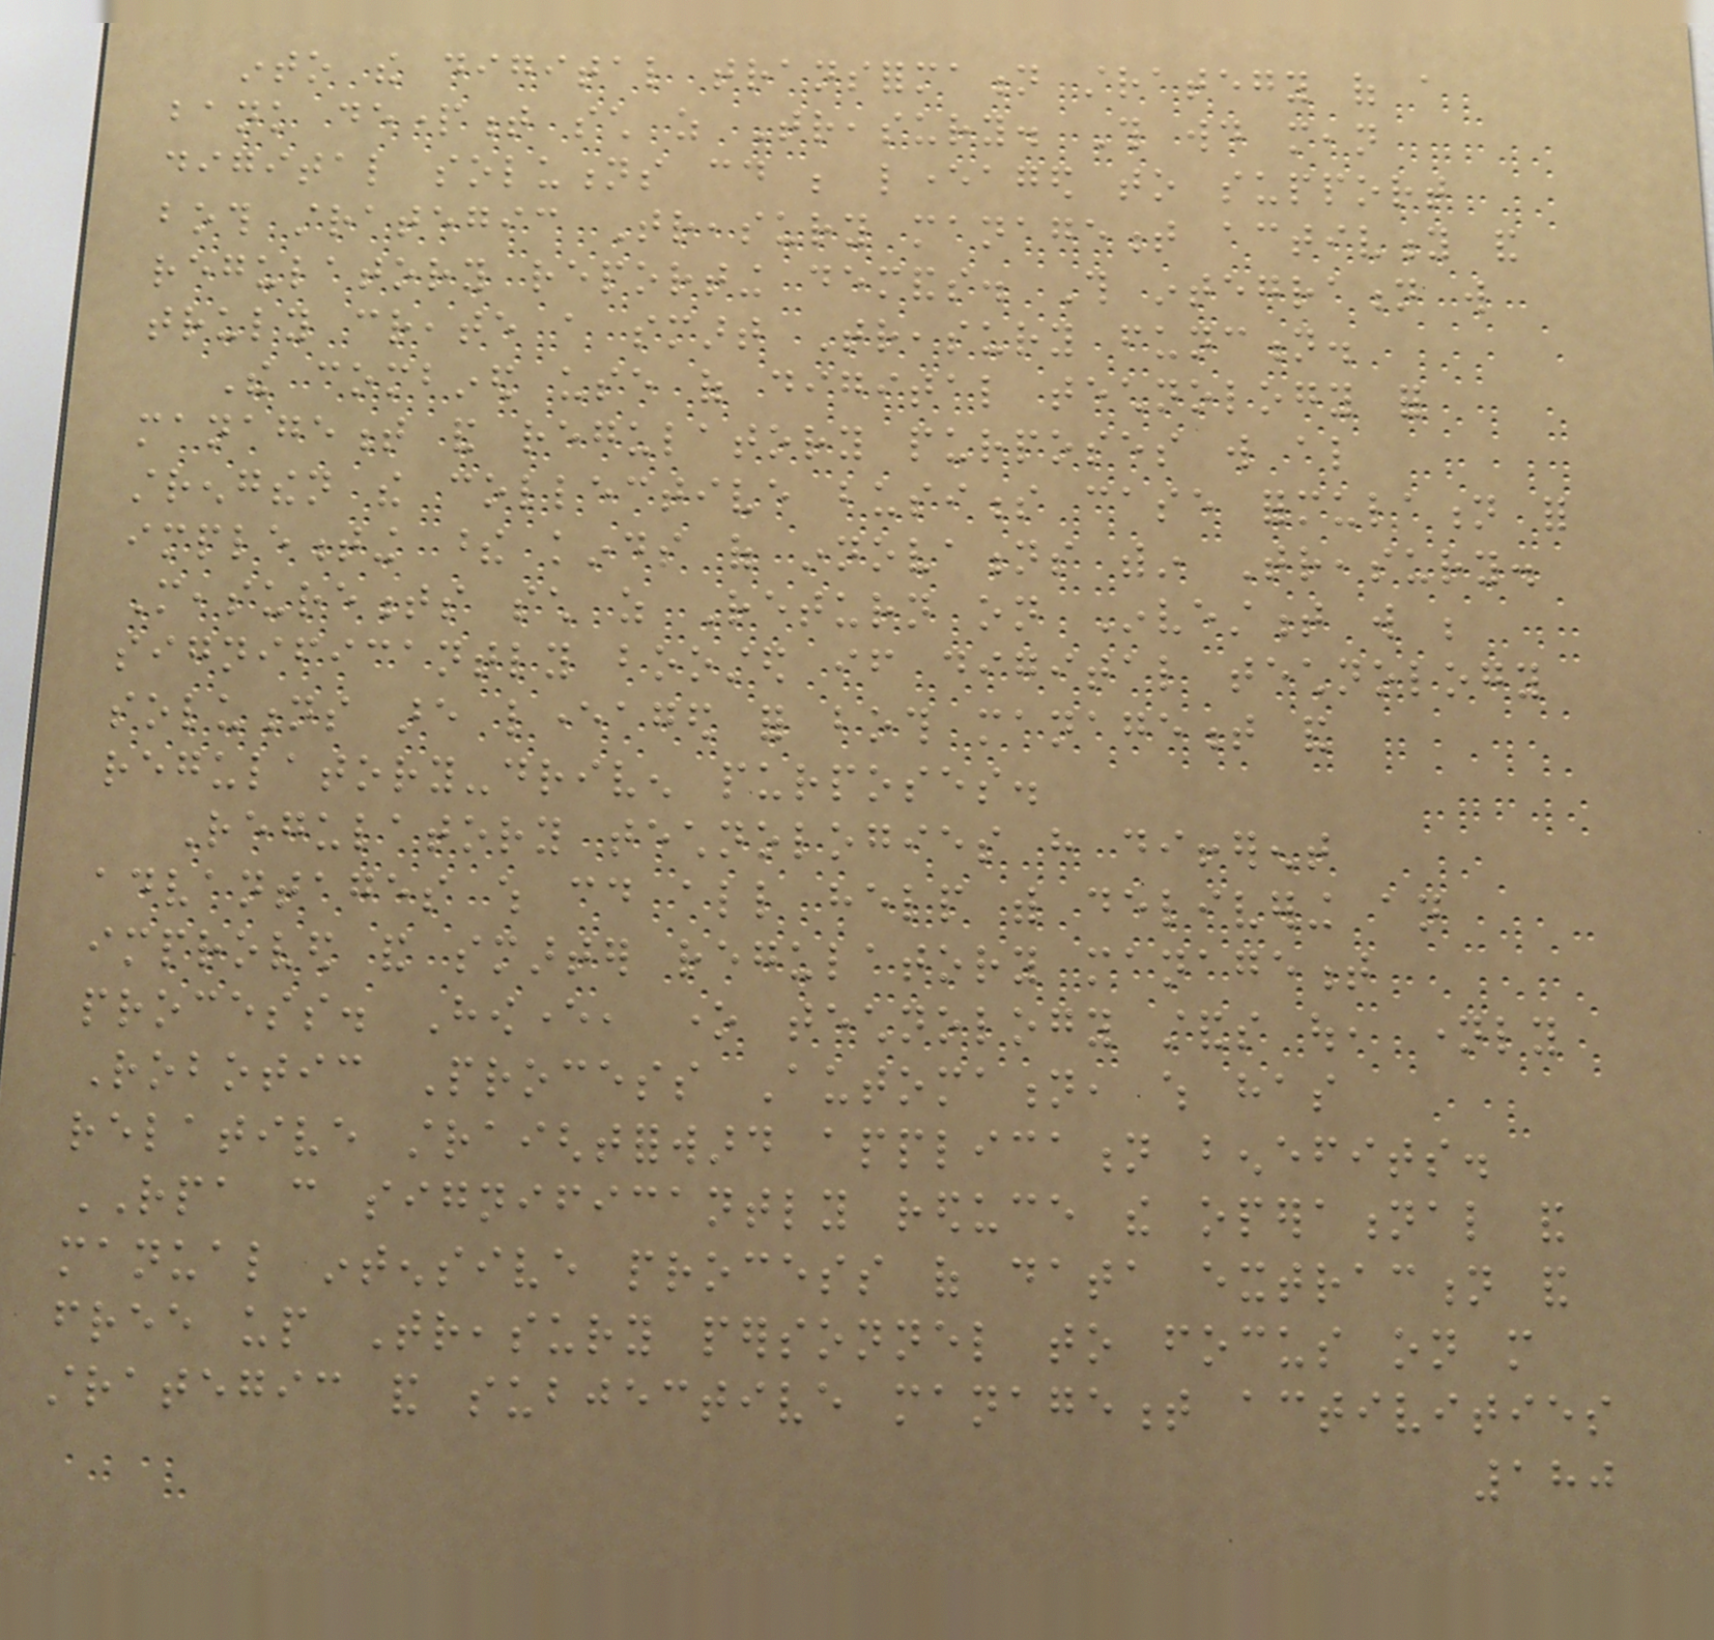into the digital transformation strategy of a
bank department such as Treasury. This would mean
digital solutions could be leveraged to support
both strategic Treasury management activity and
regulatory reporting demands. This integration will
truly create a smart Treasury function.
The combined use of digital technology for
management and regulatory purposes will also
strengthen the collective business case formulation for
implementing these kinds of innovations within Treasury.
Measurements such as Return on Investment will be
significantly boosted if digital technology
solutions are leveraged for both management and
regulatory-driven purposes.
Regulatory technologies have different
advantages which could all help with delivering an
improved and smarter regulatory management
process. However, one technology stands out, namely
Robotic Process Automation, which has
relative straightforward application benefits.
RPA can significantly reduce the operational and
manual intensive process of data extraction and
free up Treasury personnel to focus on more
strategic and subjective management activities
180
